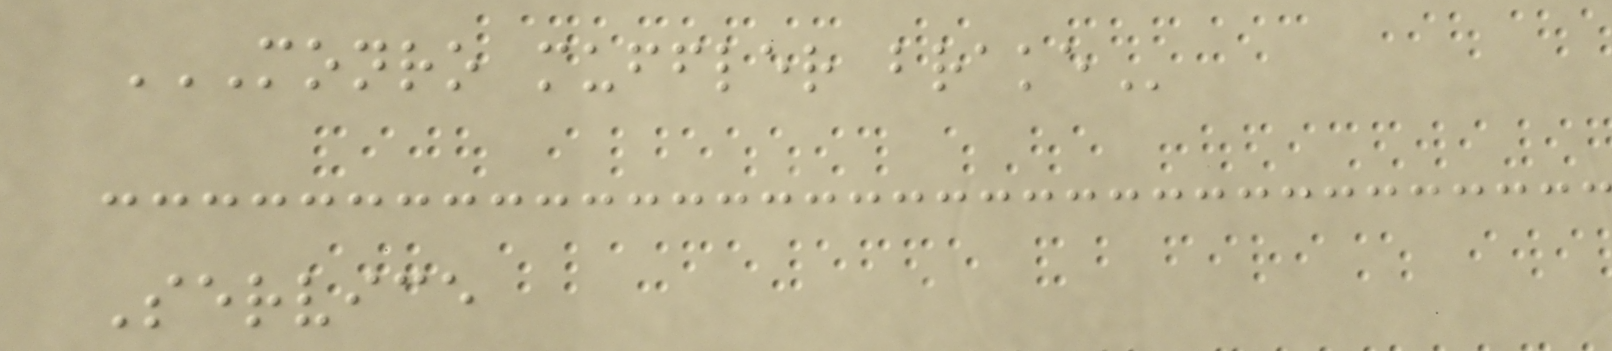MONRO MUFFLER BRAKE
Service
